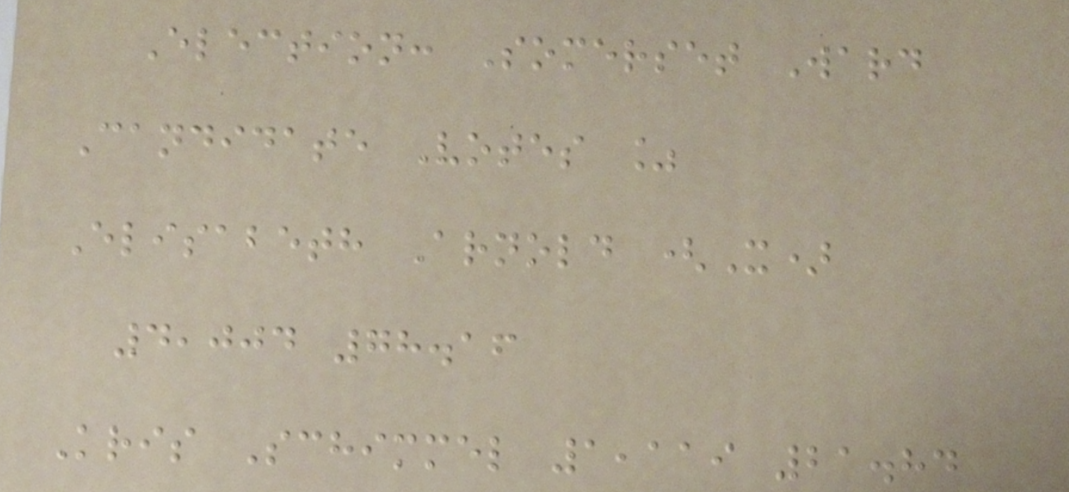Election: Somerset Ward
Candidate Votes %
Elisabeth Arnold (X)
4,004 78.16
Kris Schimmel 1,119 21.84
